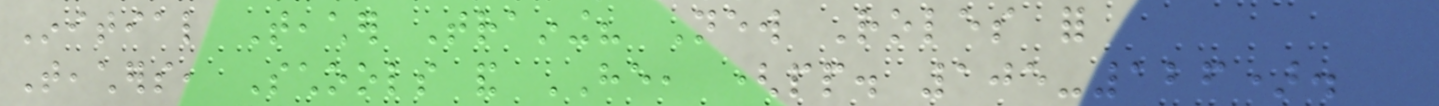Initial Teacher Training? New Roles for
Teachers, Schools and HE, (pp. 105-126).
